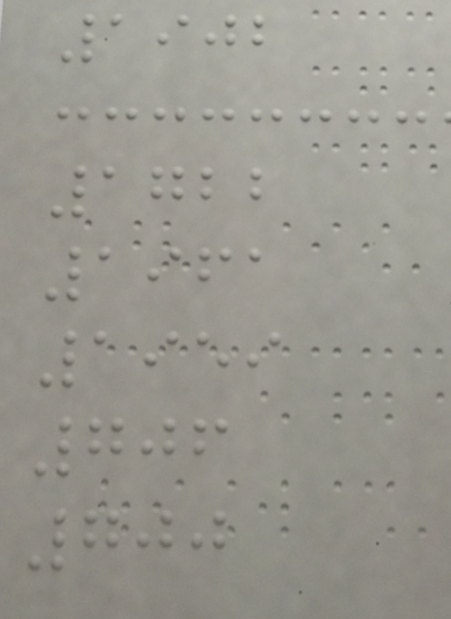1902
1722
1961
1959
706
700
